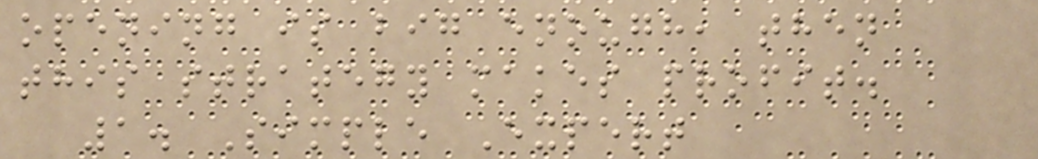opening is big enough, then
this strategy makes profit.
1. Simple Expert
